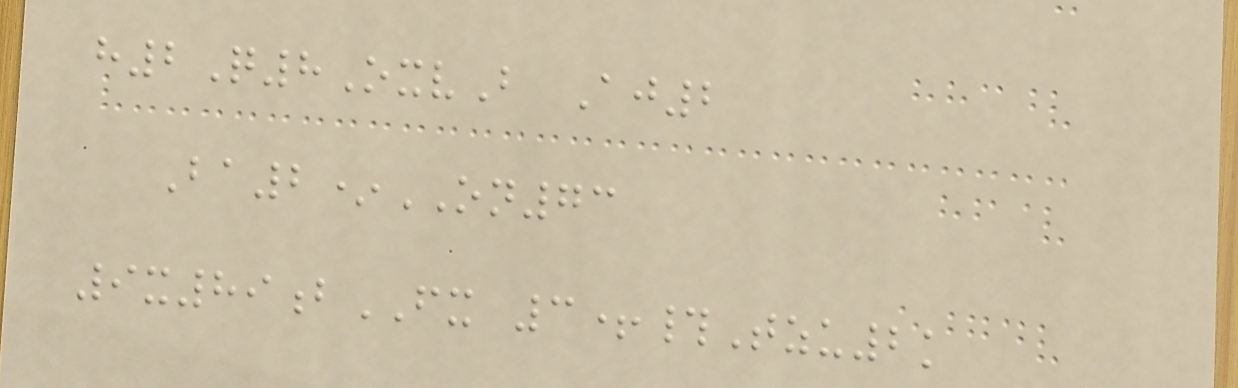h2Q8OxvB Aj2
Ba2*ON73
9x89bFX 3+#Tzu2k
